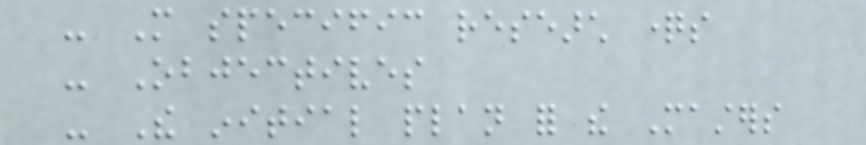- More specific research questions
- Objectives
- The initial plan for the Masters
